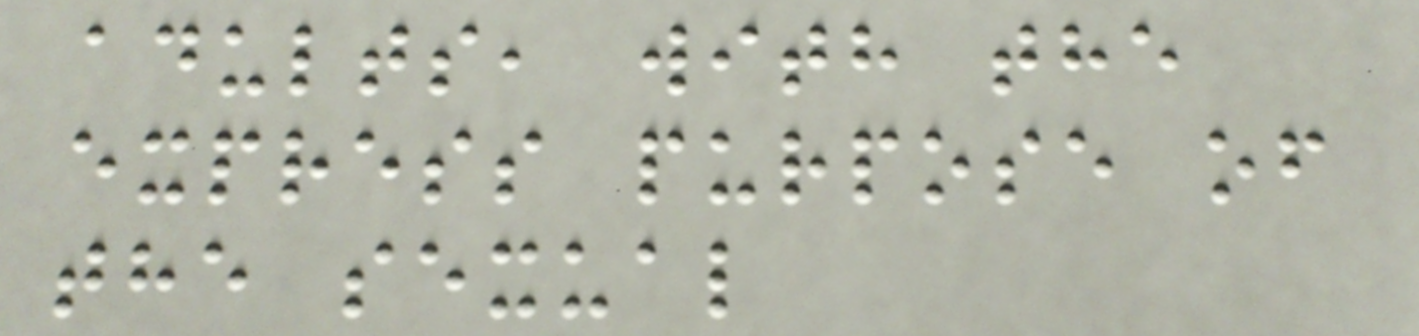adults, with the
express purpose of
the sexual
